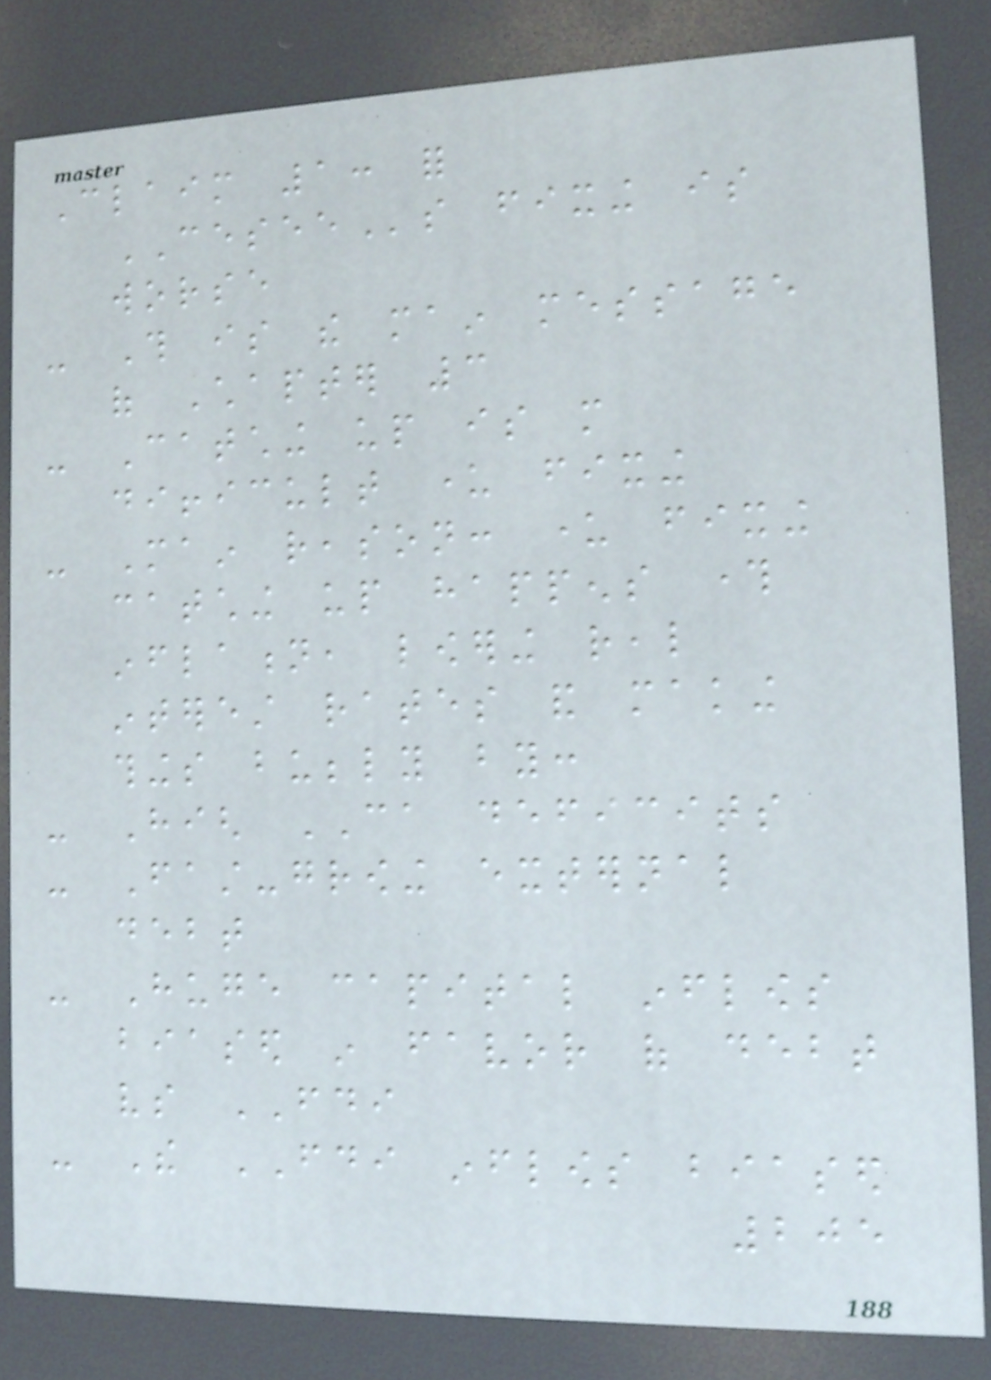Claim 1: for
CESEEs fixing is
worse
- This is the main message
of Chapter 3
- Catching up is more
difficult under fixing
- Main reason: under fixing
catching up happens through
inflation, lowering real
interest rates and making
things bubbly by:
- High CA deficits
- Fast-growing external
debt
- Huge capital inflows
biased in favor of debt
vs FDI
- The FDI inflows biased
205
